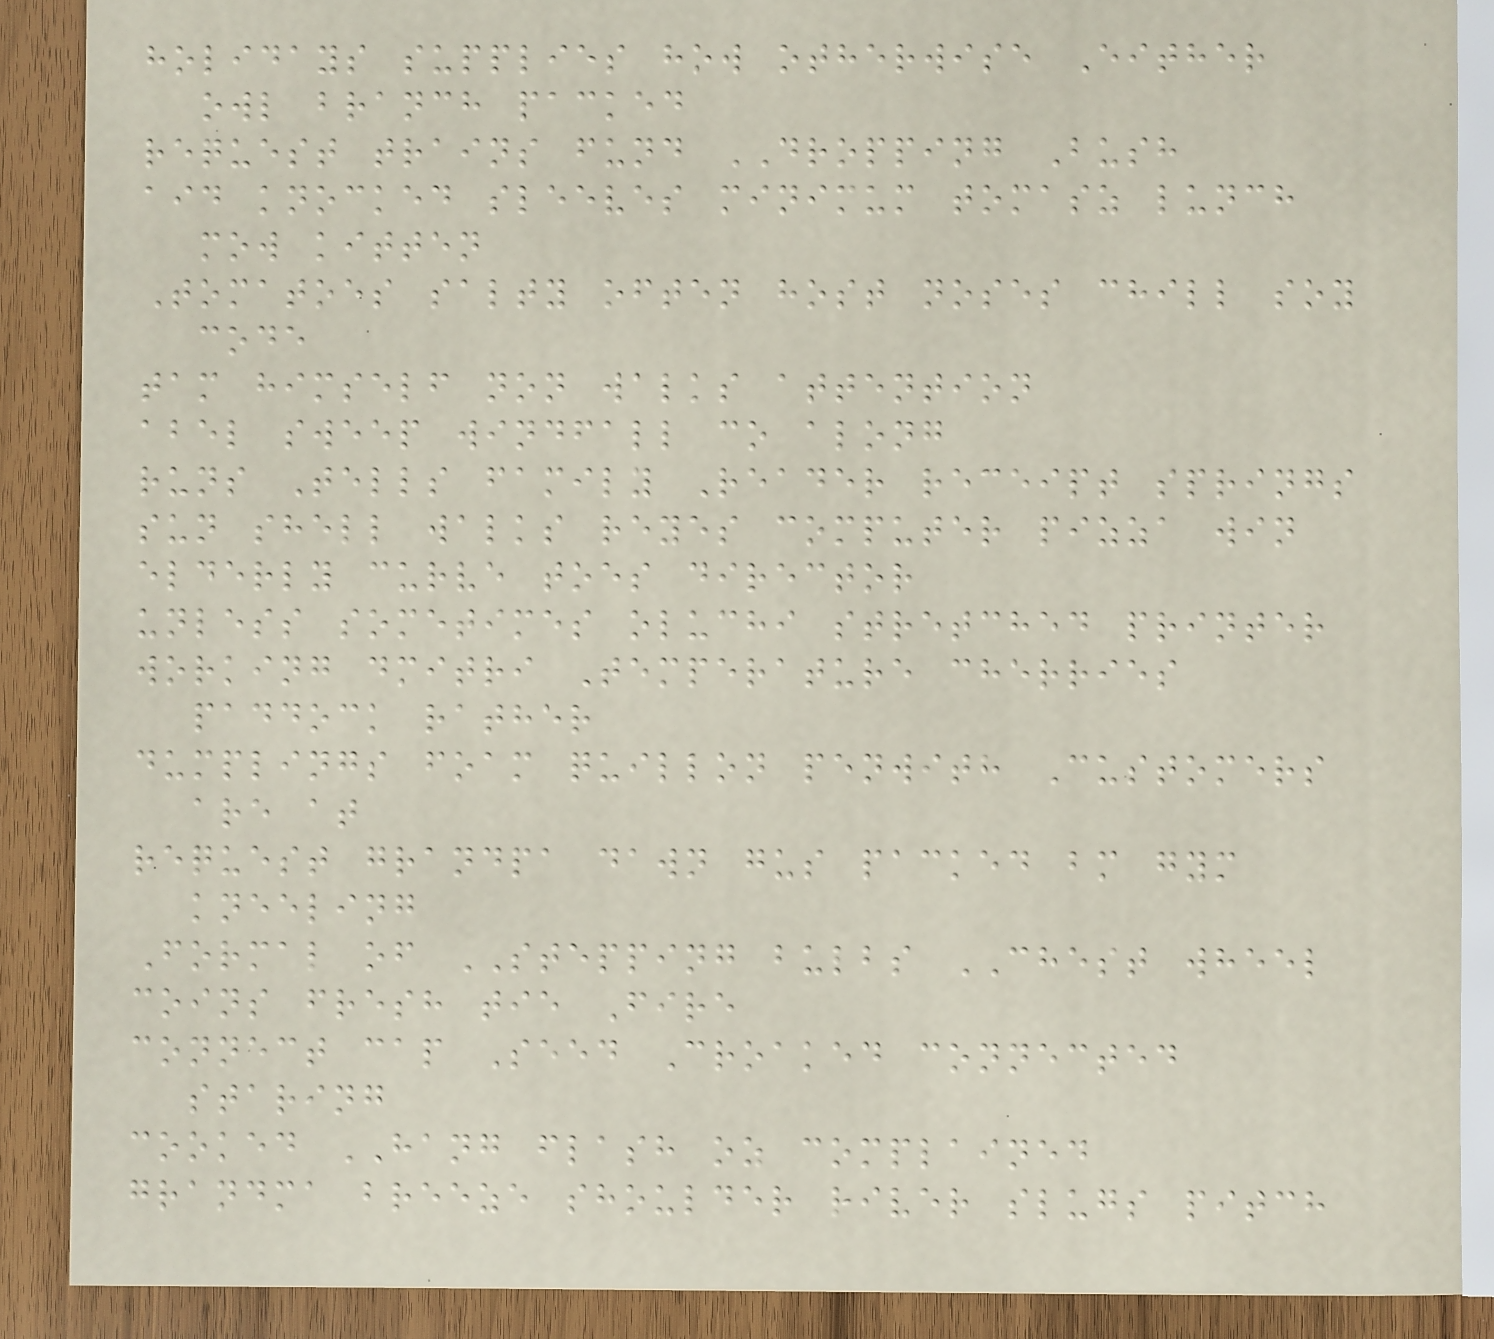holidays supplies how otherwise Either
owl branch packed
request trains fund DROPPING Bush
aid knocked sleeves minimum tomasz lunch
mow kitten
Tomatoes salty often host noses chill soy
code
tam himself non walks attention
abel sweep windfall co along
runs Tells family Reader receipt springs
sun shell walks reyes computer pizza win
elderly curve toes director
unless sometimes oluchi stretched printer
working dmitri Temperature cherries
paddock rather
dumplings foam quillon penwith Customers
are at
request grandpa dawn gus packed bm gym
kneeling
Formal of STEPPING bulbs CHEST wheel
coins fresh tie Fire
connect cap Seed Croaked connected
staring
cooked HANG flash oz complained
grandma breeze shoulder river slugs pitch
